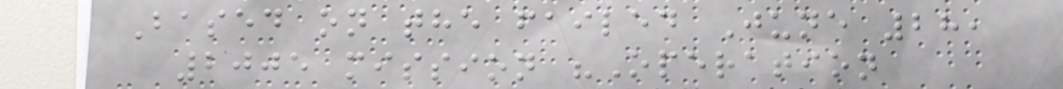Based on the failed June 28,
2005 mission "Operation
